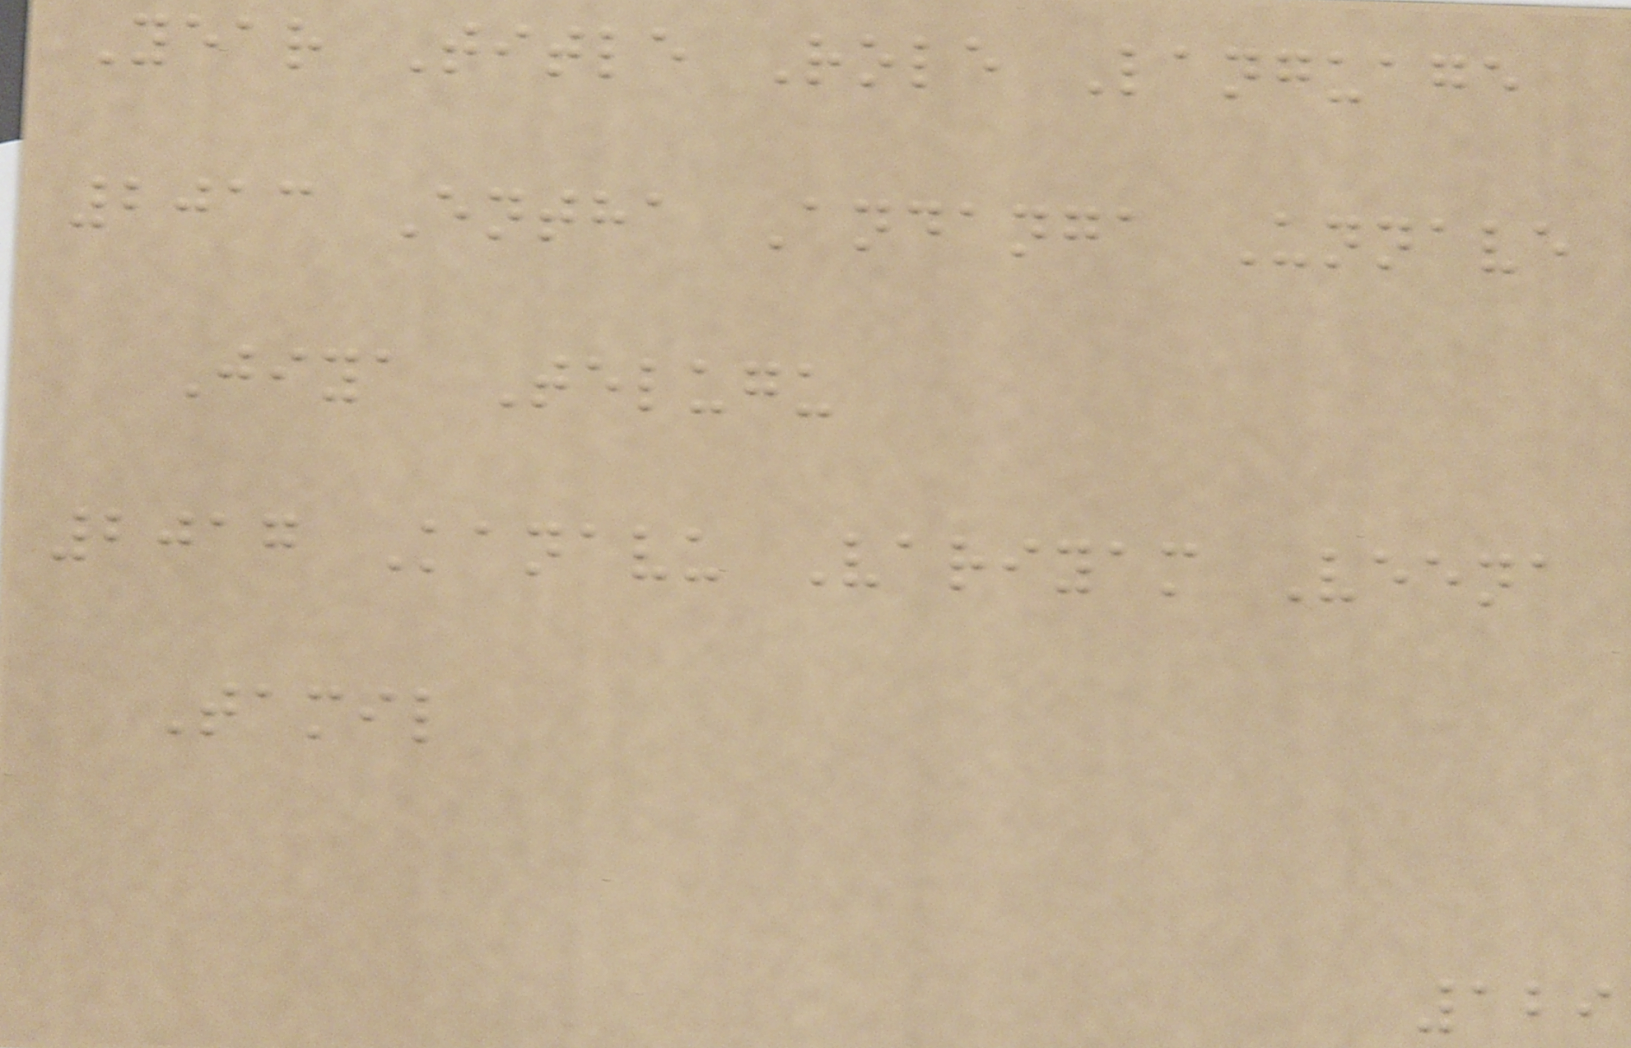Year Title Role Language
2013 Entha Andanga Unnave
Jiya Telugu
2017 Kanavu Variyam Veena
Tamil
129
